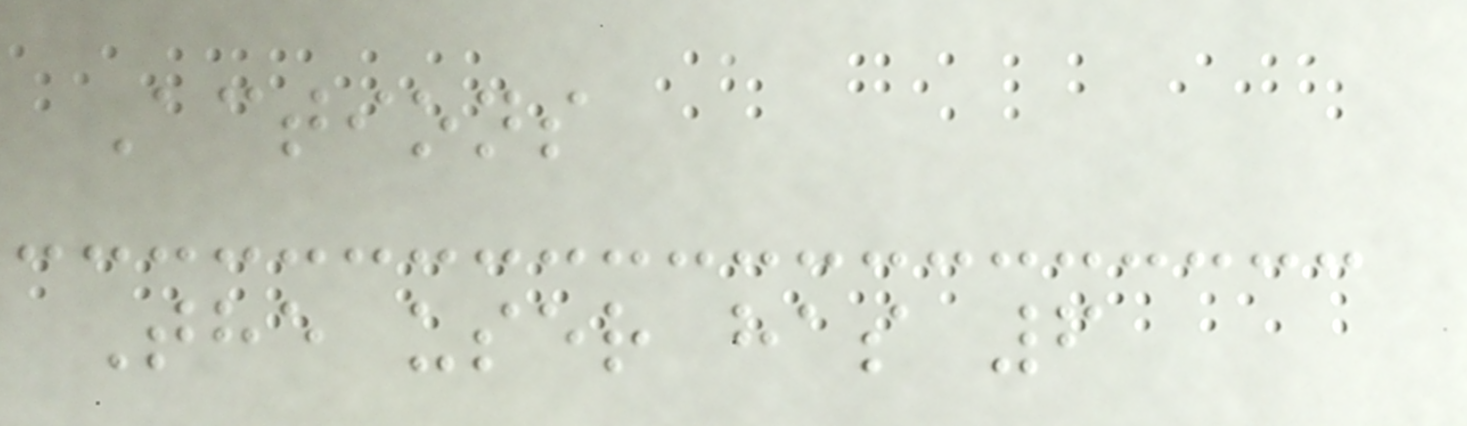Actions
The user has 6
